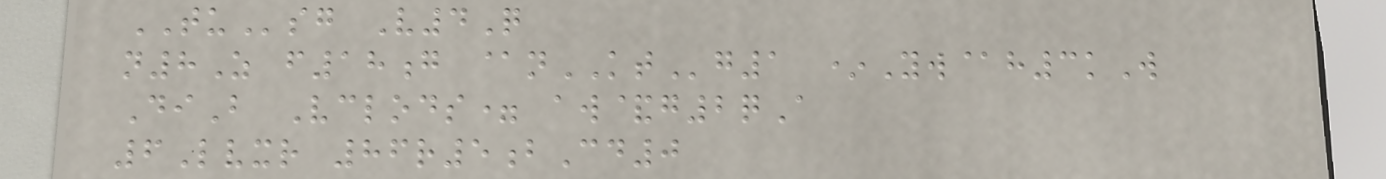TUsg V4Q
n8Z f18g @nKTg1 *Yw@h3kW
DiB Vclods= aw&g2qA
6Lvxr 86r5bCd0
